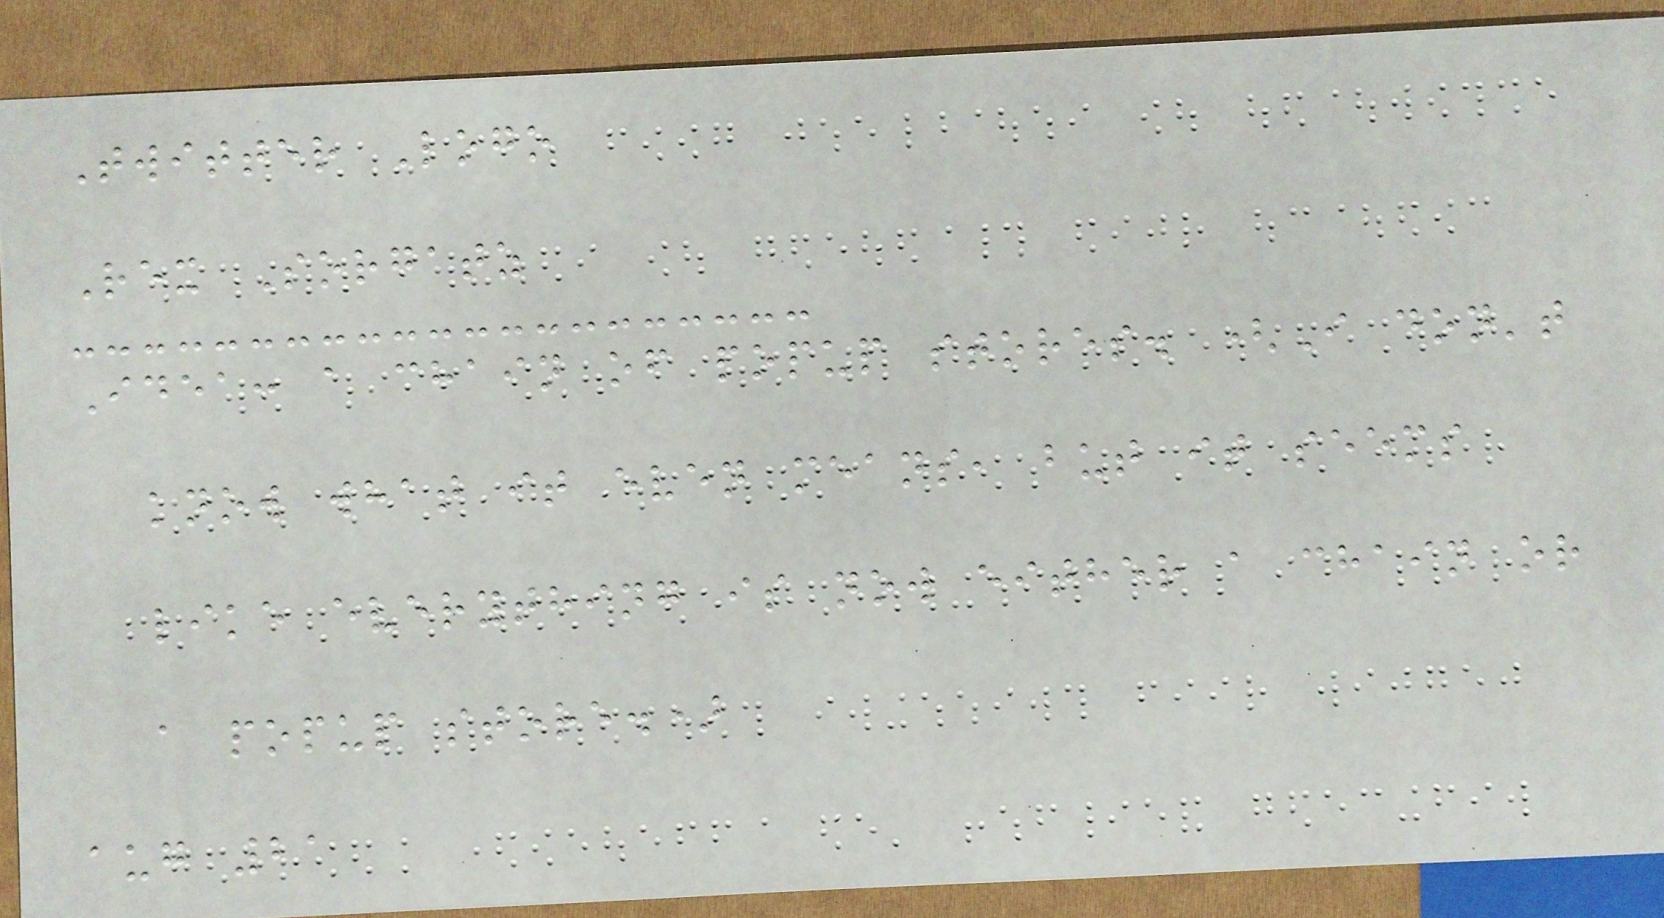Twitter Logo
Rex Sorgatz
Idea: a chain of popup stores. (I don't
know what it even means, but it seems
like everything is now either a chain or
a popup store.)
aug 21
